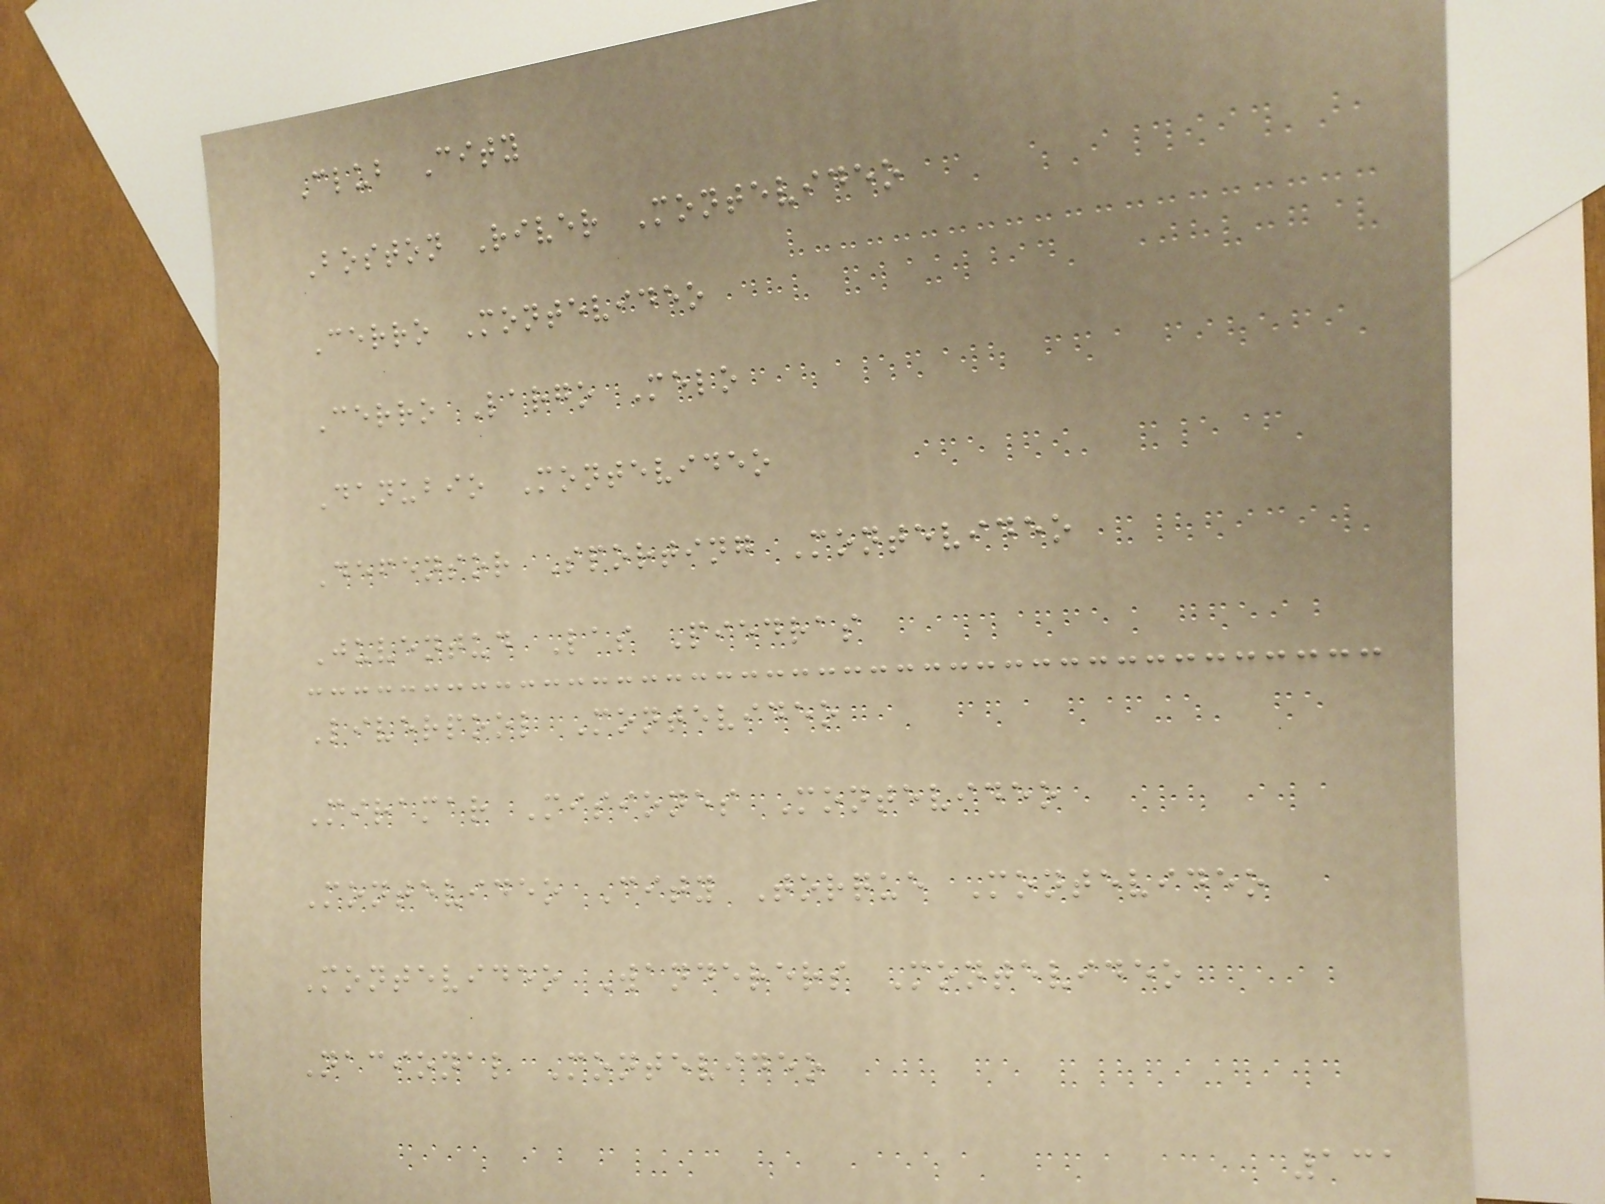Club City
Boston River Montevideo
Cerro Montevideo
Cerro Largo Melo
Danubio Montevideo
Defensor Sporting Montevideo
Juventud Las Piedras
Liverpool Montevideo
Miramar Misiones Montevideo
Montevideo City Torque Montevideo
Montevideo Wanderers Montevideo
Nacional Montevideo
131
